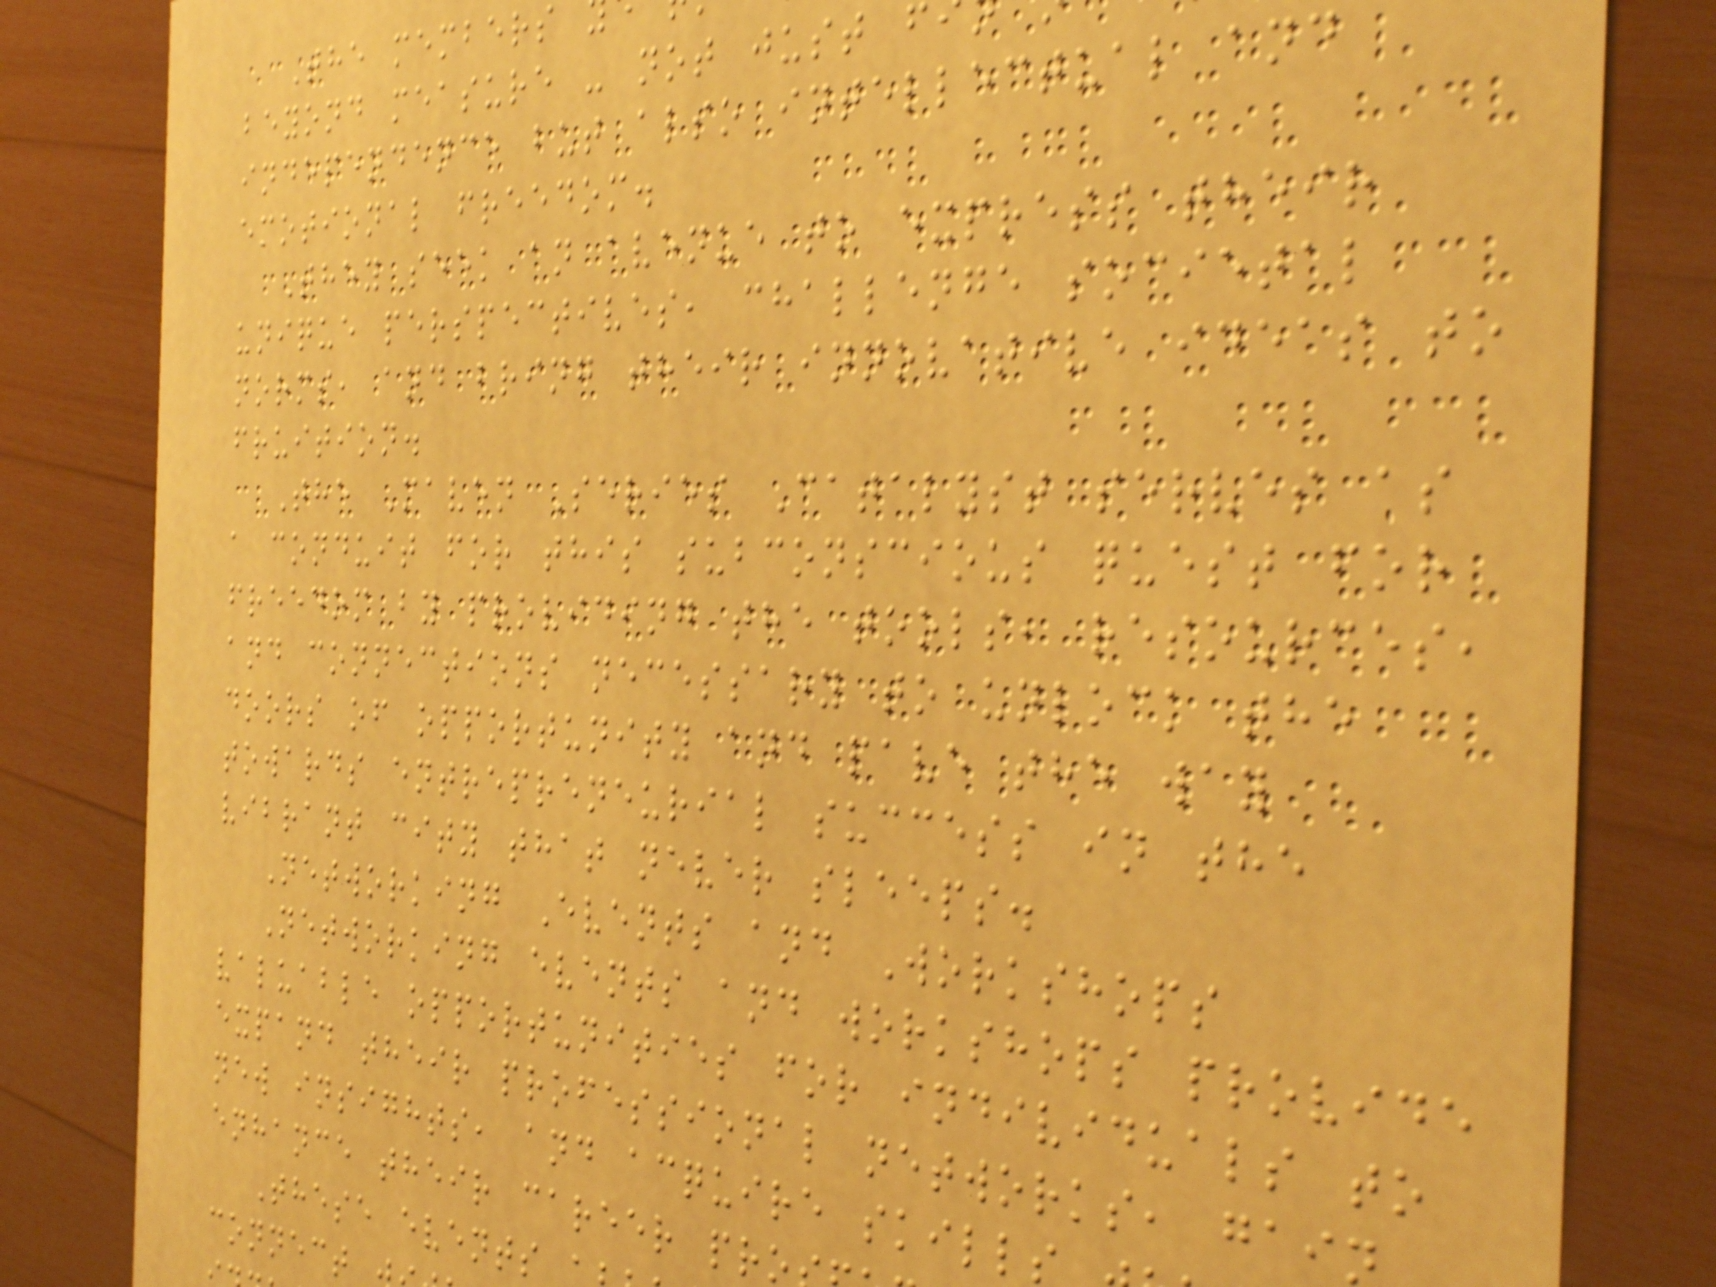The members
beyond measure - not just f
independence but also intellectual and
emotional freedom.
They seek an avenue to express their
unique perspectives, challenge societal
norms, and bring their innovative ideas to
fruition.
The Maven Series Catalyst serves as
a conduit for this subconscious quest for
freedom by providing the tools, resources,
and connections necessary to unlock the
doors of opportunity and pave the way
towards entrepreneurial success in the
vibrant city that never sleeps.
Networking Events and Workshops
Networking events and workshops provide
valuable opportunities for individuals to
expand their professional networks, gai
new insights, and acquire skill
enhance their career pro
These events
